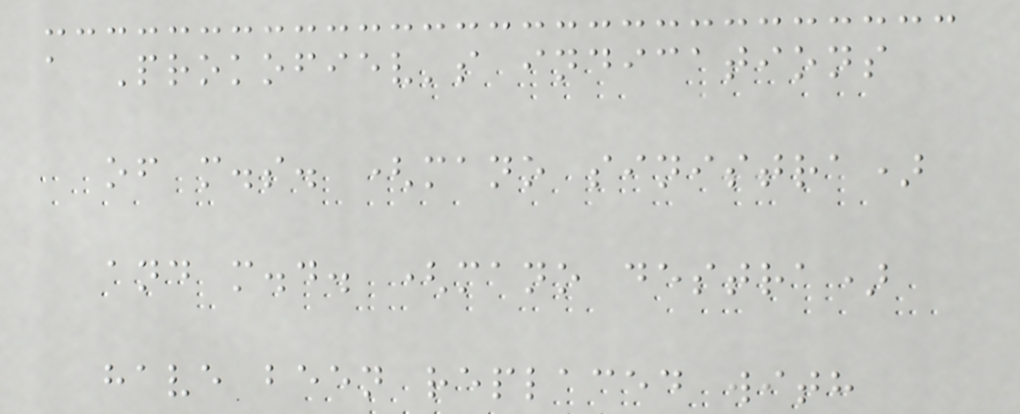a Prokofiev's indications
of m.s. (mano sinistra)
and m.d. (mano destra)
have been replaced with
